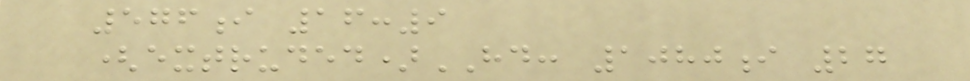576i 16:9
(extruded)HD: 1080i 27
